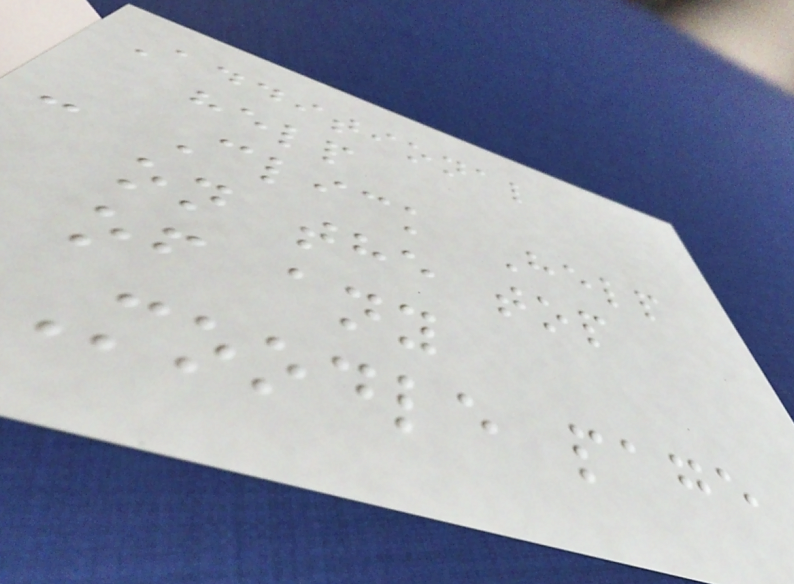Additional
help
- Click Help
on the top
of any
Moodle page
